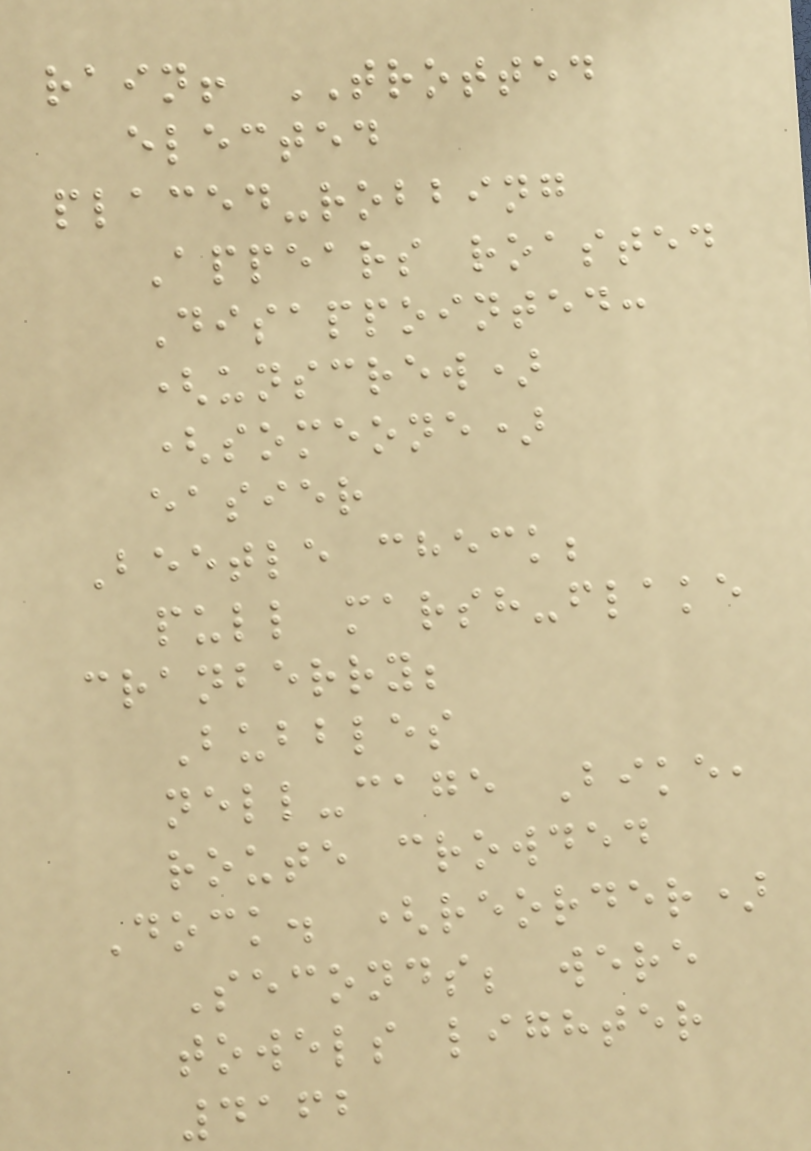rain! TROTTED
elected
placed-robbing
Appears roasted
Disappointed:
(unscrew)
(someone)
easier
Beetle check;
pull marsh-flake
cranberry;
Bubbles
nell-cage Bike,
route crowded
Dock. (reorder)
Seconds; were
towels lighter
4162
